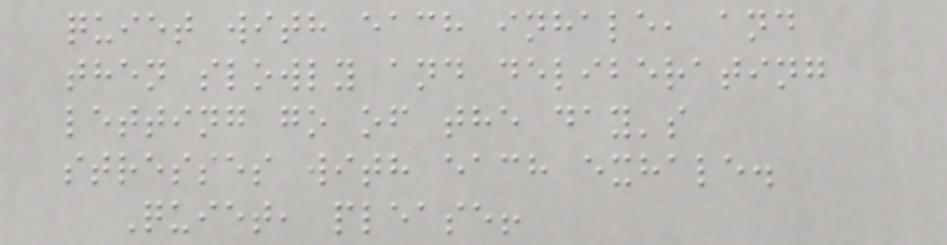quiet with each inhale, and
then slowly and deliberating
letting go of the day's
stresses with each exhale.
Quiet, please!
